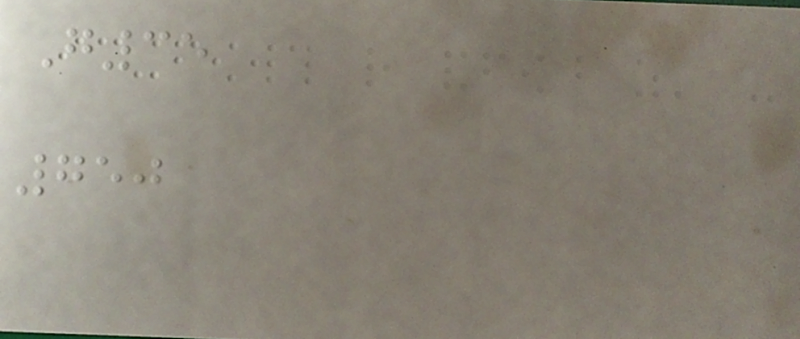G35
750
